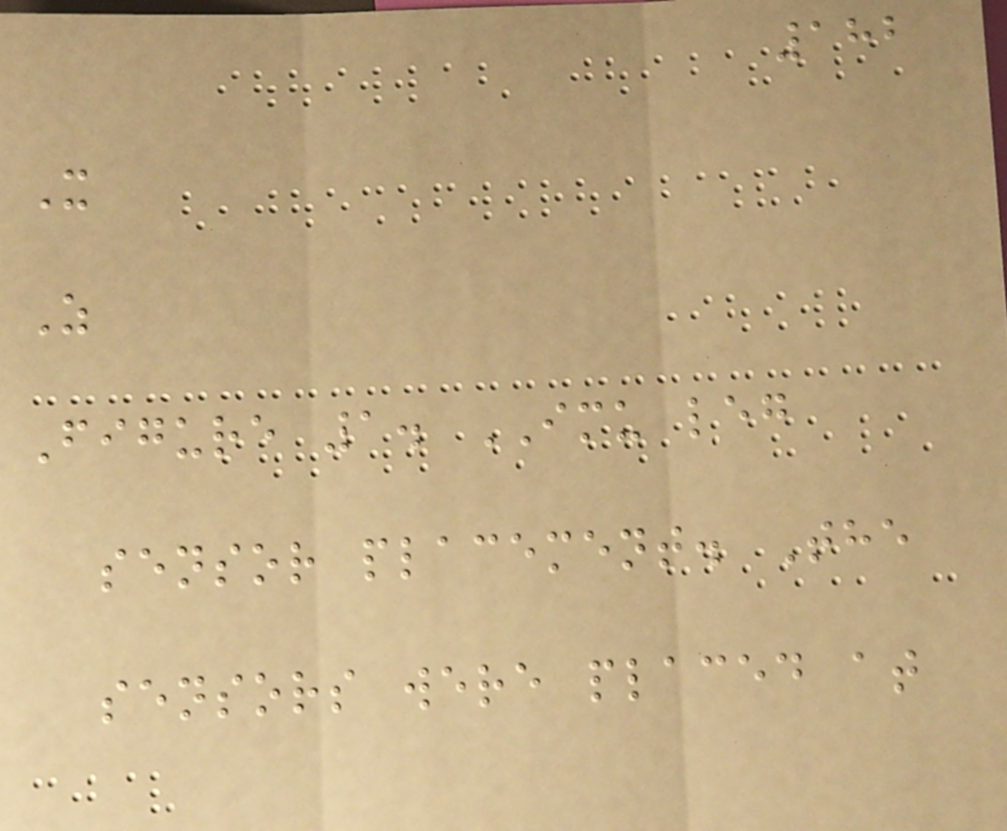182
X
Z
Figure 1. IMU leg
sensor placement. The
sensors were placed at
